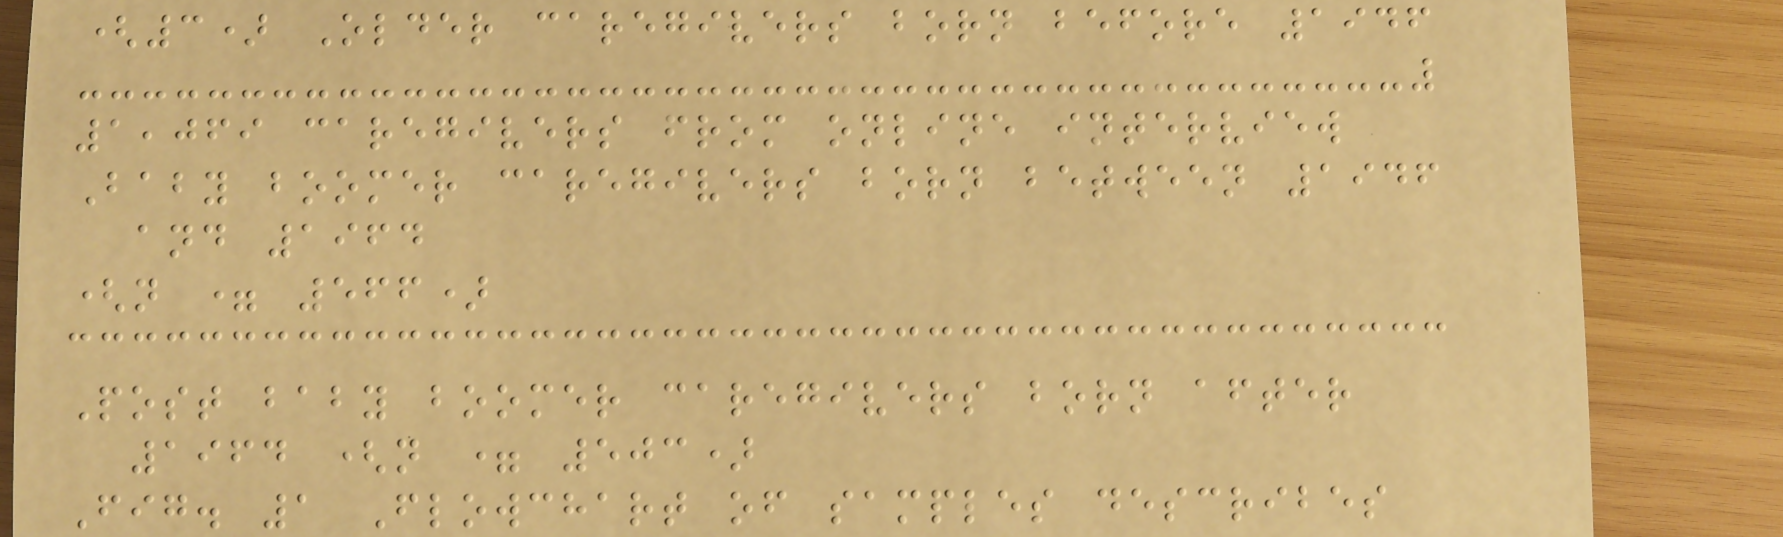(3) Older caregivers born before 1946
1,069 caregivers from online interview
Baby boomer caregivers born between 1946
and 1964
(n = 566)
Post baby boomer caregivers born after
1964 (n = 503)
Fig. 1 Flowchart of samples describes
